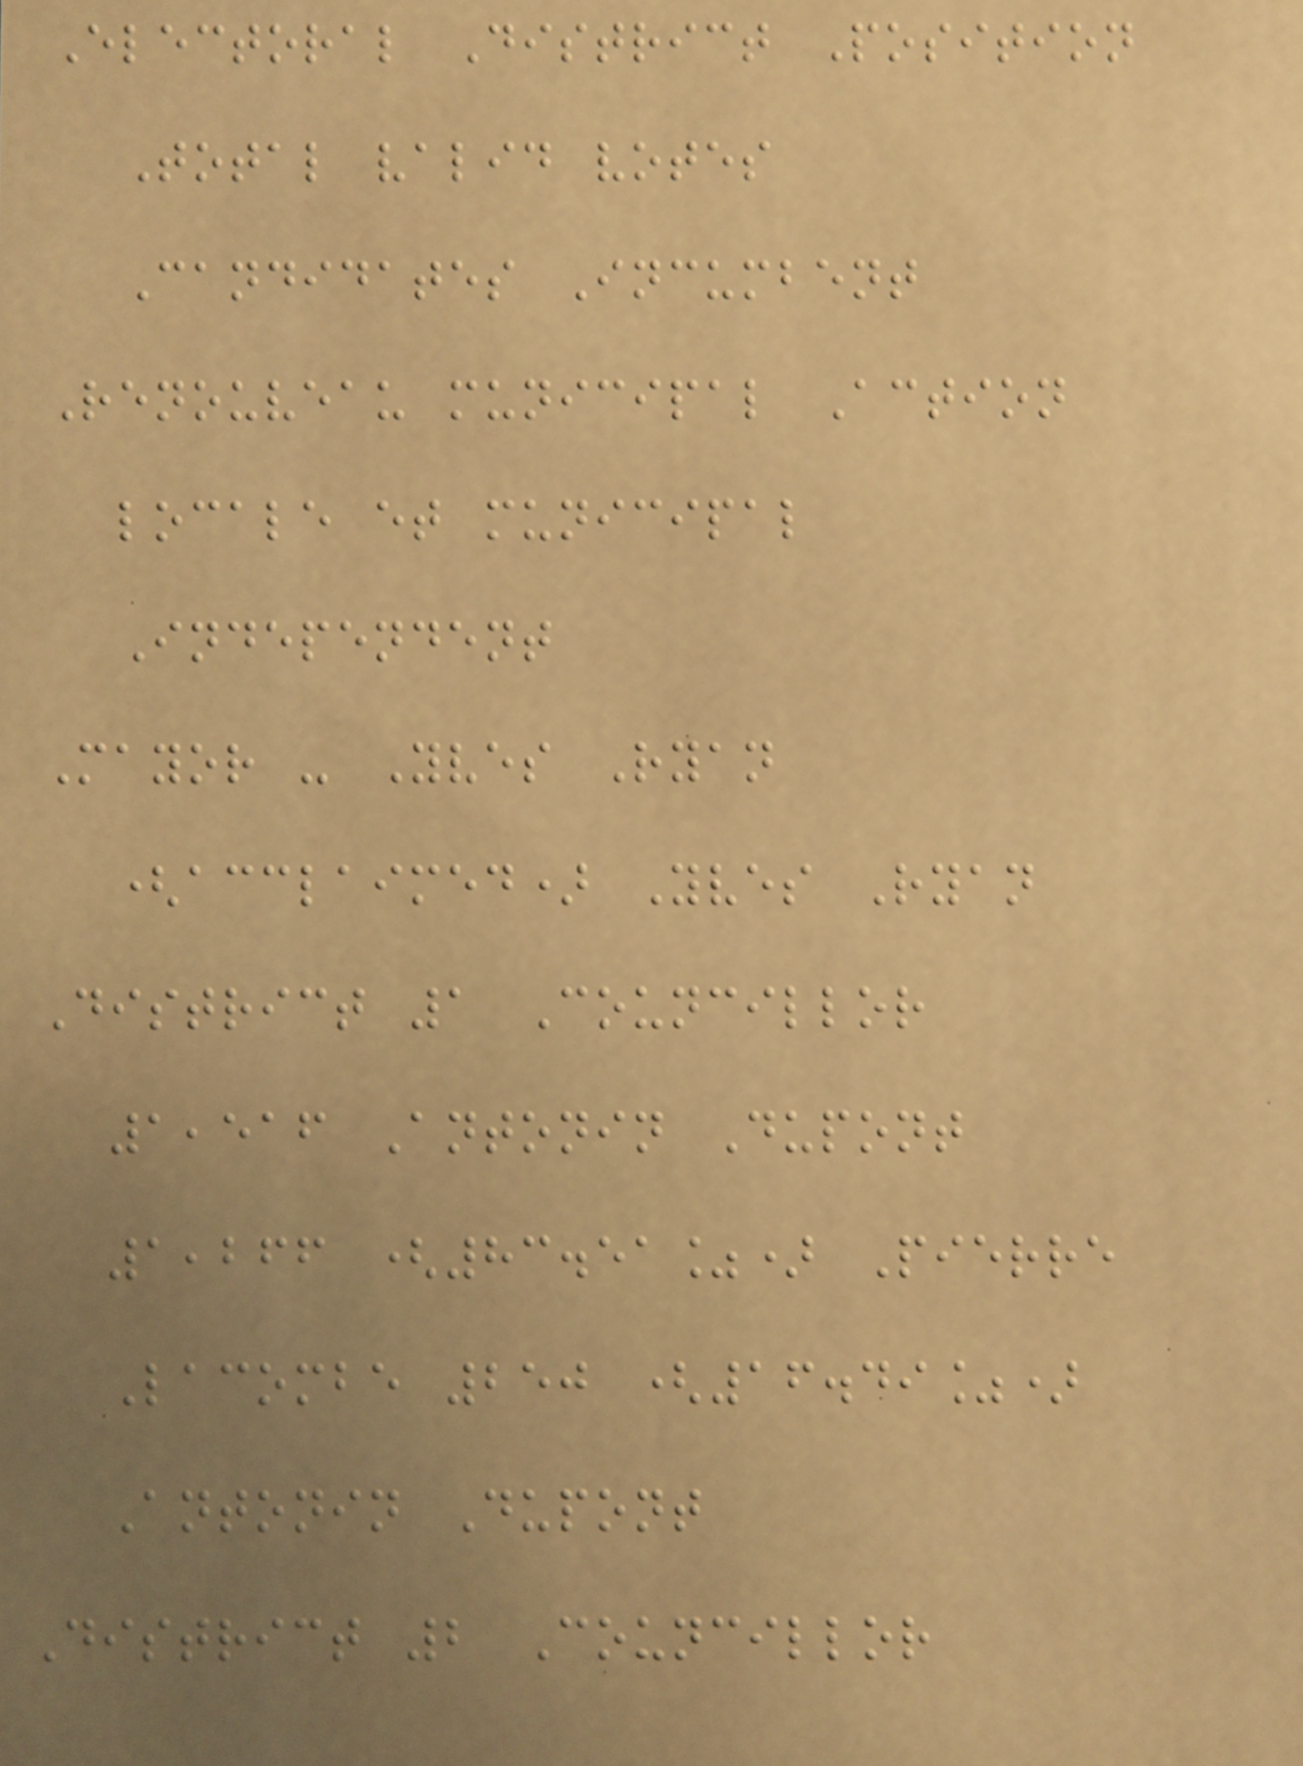Electoral District Position
Total valid votes
Candidates Incumbent
Renouveau municipal Action
locale et municipal
Independent
Mayor - Yves Ryan
(acclaimed) Yves Ryan
District 1 Councillor
1,516 Antonin Dupont
1,266 (83.51%) Pierre
Lacombe 250 (16.49%)
Antonin Dupont
District 2 Councillor
